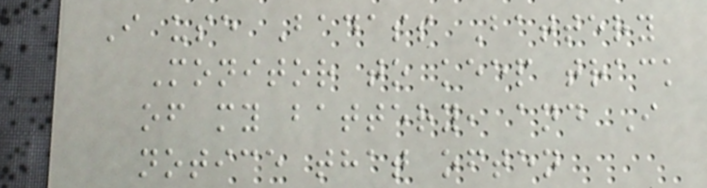I use Badass Battery
Monitor to keep track
of my battery, and I
notice that often
